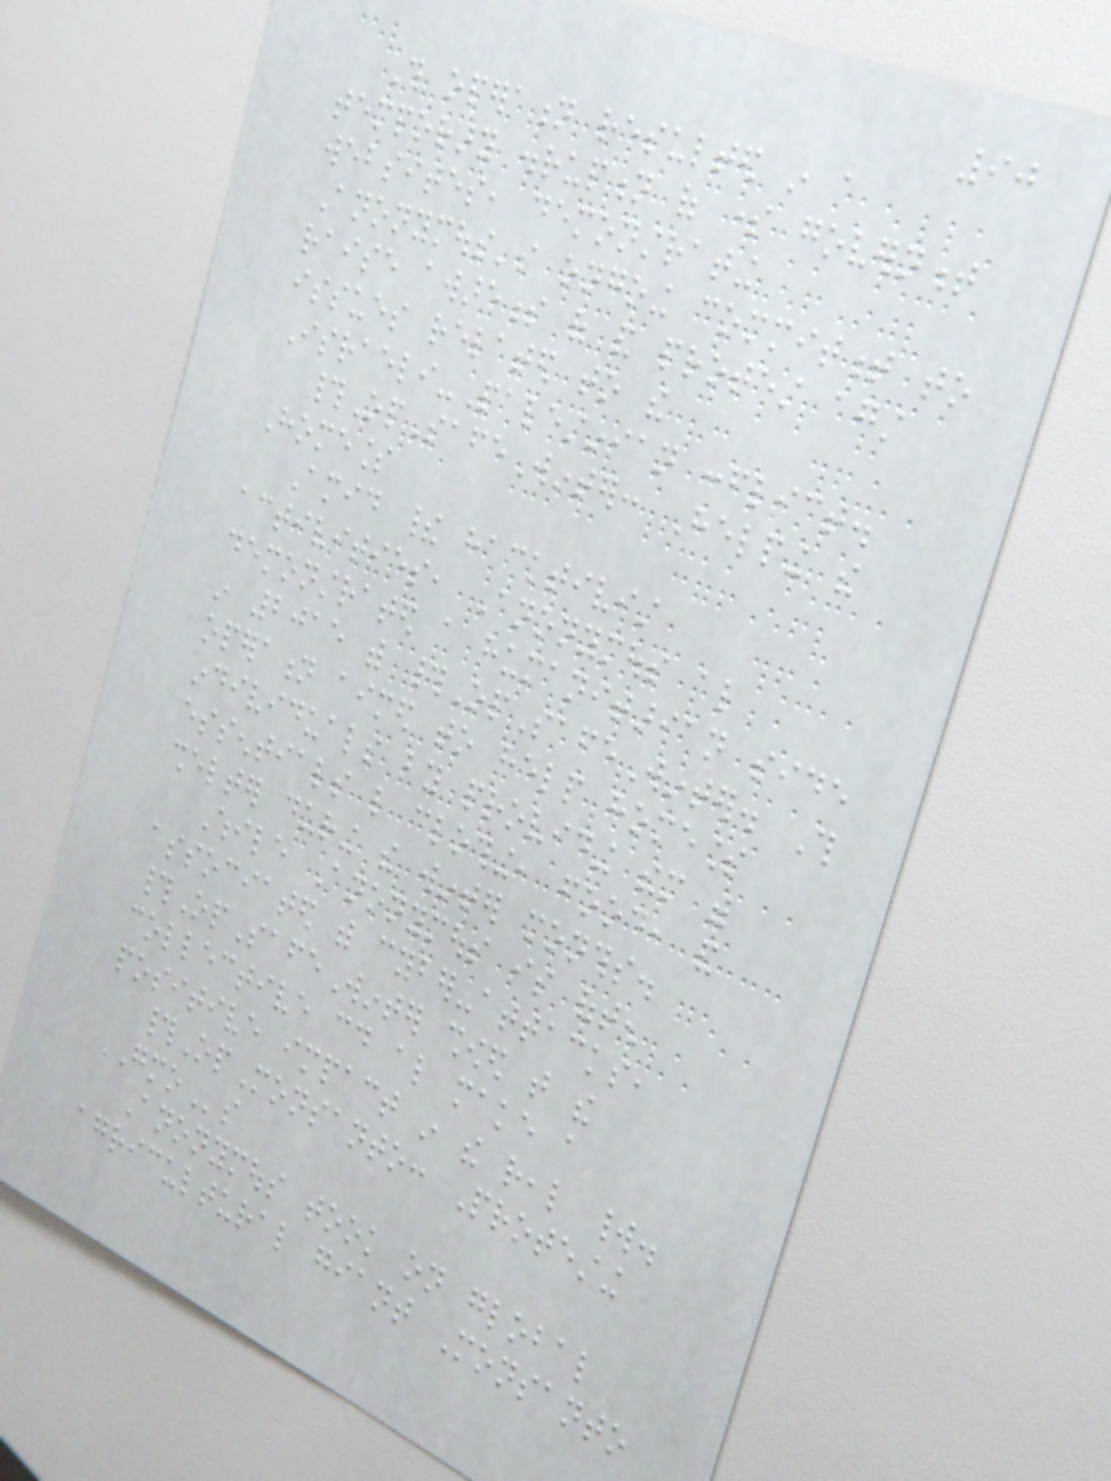90
This operation resulted in a
temporary disruption of some government
websites, demonstrating
Anonymous's ongoing commitment to
raise awareness of and protest against
issues related to the
Israeli-Palestinian conflict.
#OpSafeWinter: Helping the
Homeless
Amid their hacktivist
activities, Anonymous also
demonstrated a humanitarian side
in 2015 with #OpSafeWinter. This
operation aimed to help homeless
individuals by providing them with
essentials like clothing, food, and
shelter during the winter months.
While Anonymous is often
associated with cyber-attacks,
#OpSafeWinter showed that the
collective could also make a
positive impact in the real world.
#OpMonsanto: Protesting
GMOs
Anonymous took on global
agricultural giant Monsanto
